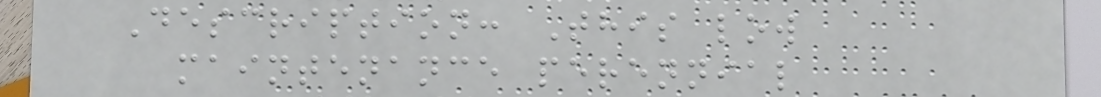Description: This low
maintenance perennial
